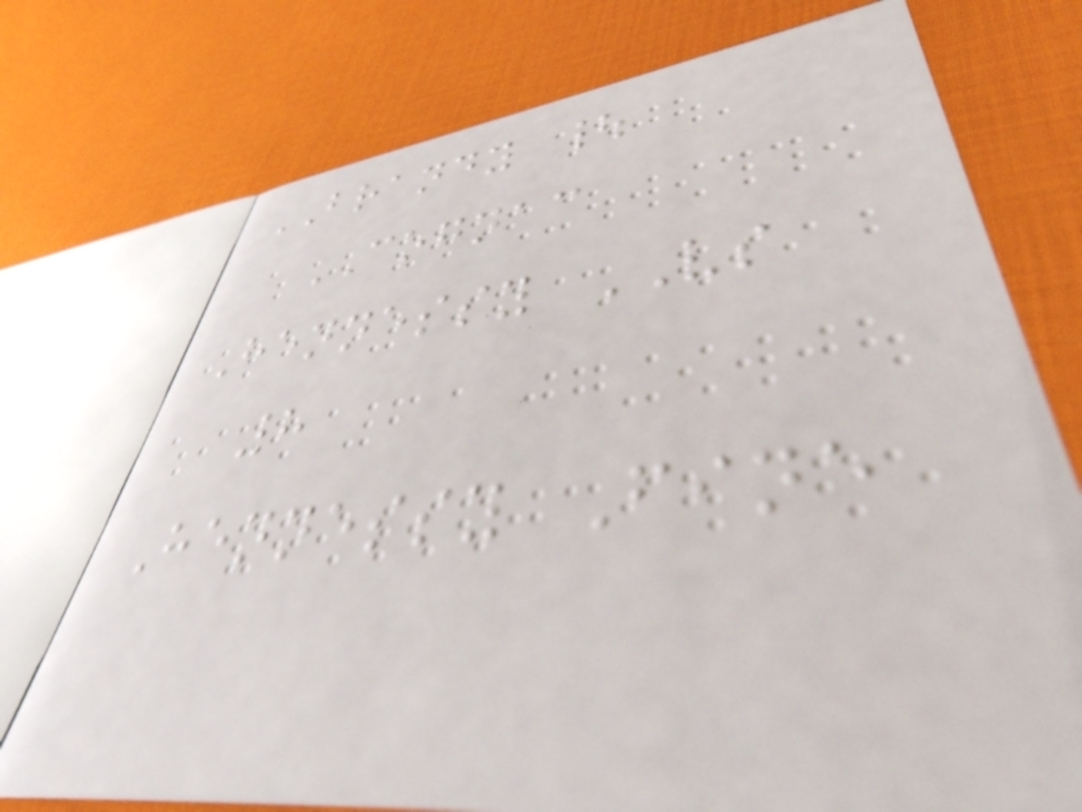BRANDY |
COGNAC
Hennessy VS
8
Hennessy Fine
